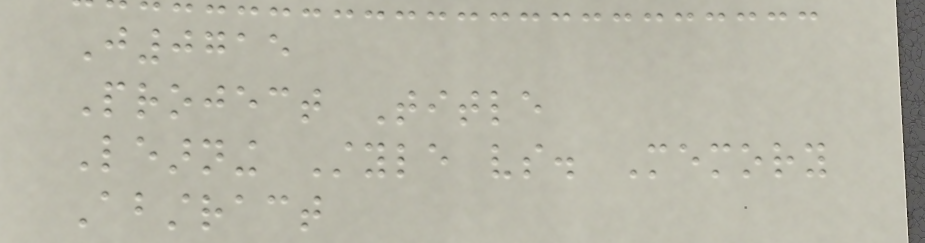J0715
Project Title
Learning Style vs. Memory
Abstract
